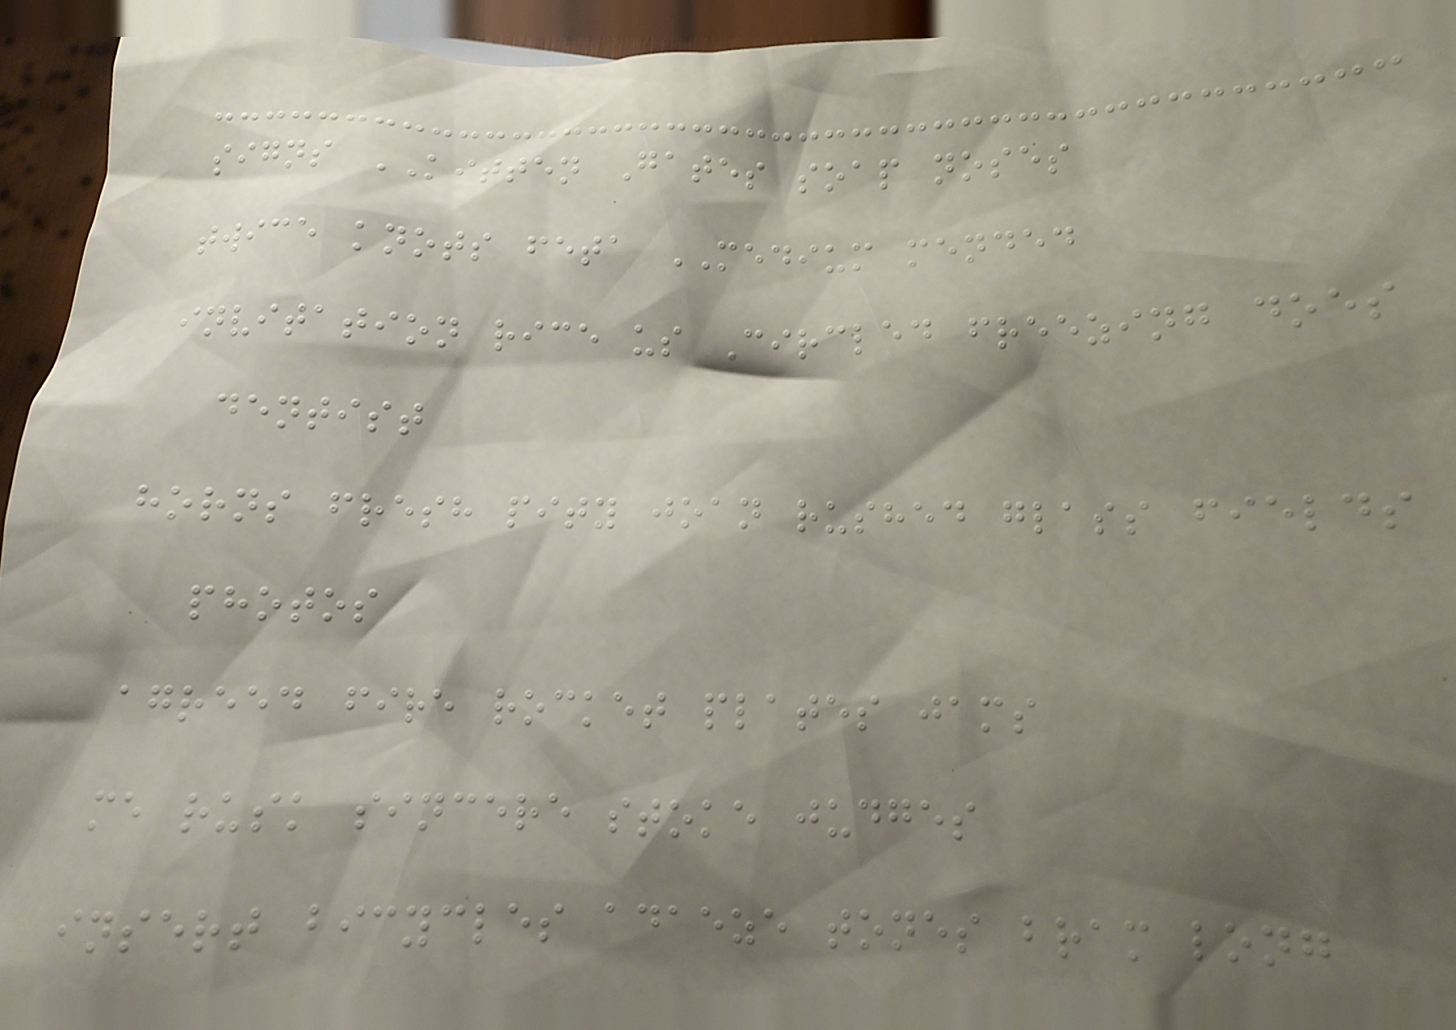signs KITTEN Gates soap noses
twice knots feta MEDIUM mended
invitation rice us Circled freezing does
dentist
horns fresh pity joan rushed glass fields
photos
agreed fire rocket plates jams
me rusk sincere stoke judges
insert bicycles adaeze tones bram long
